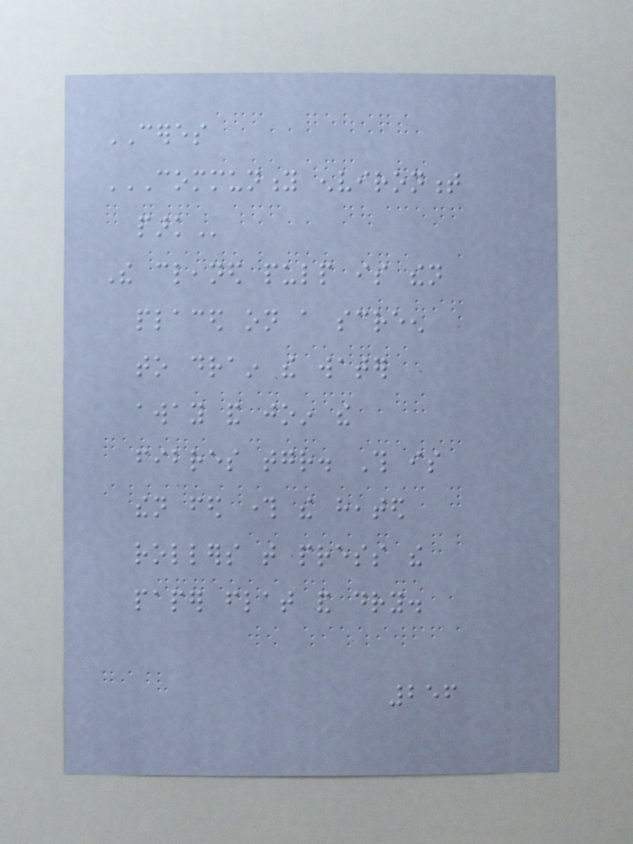CERES
COMMUNITY ENVIRONMENT
PARK
The cleaned pulp is then
placed on a screen
to drain the water
away and join the
fibres together. This is
then fed through the heated
rollers that press the
paper flat and dry.
256
